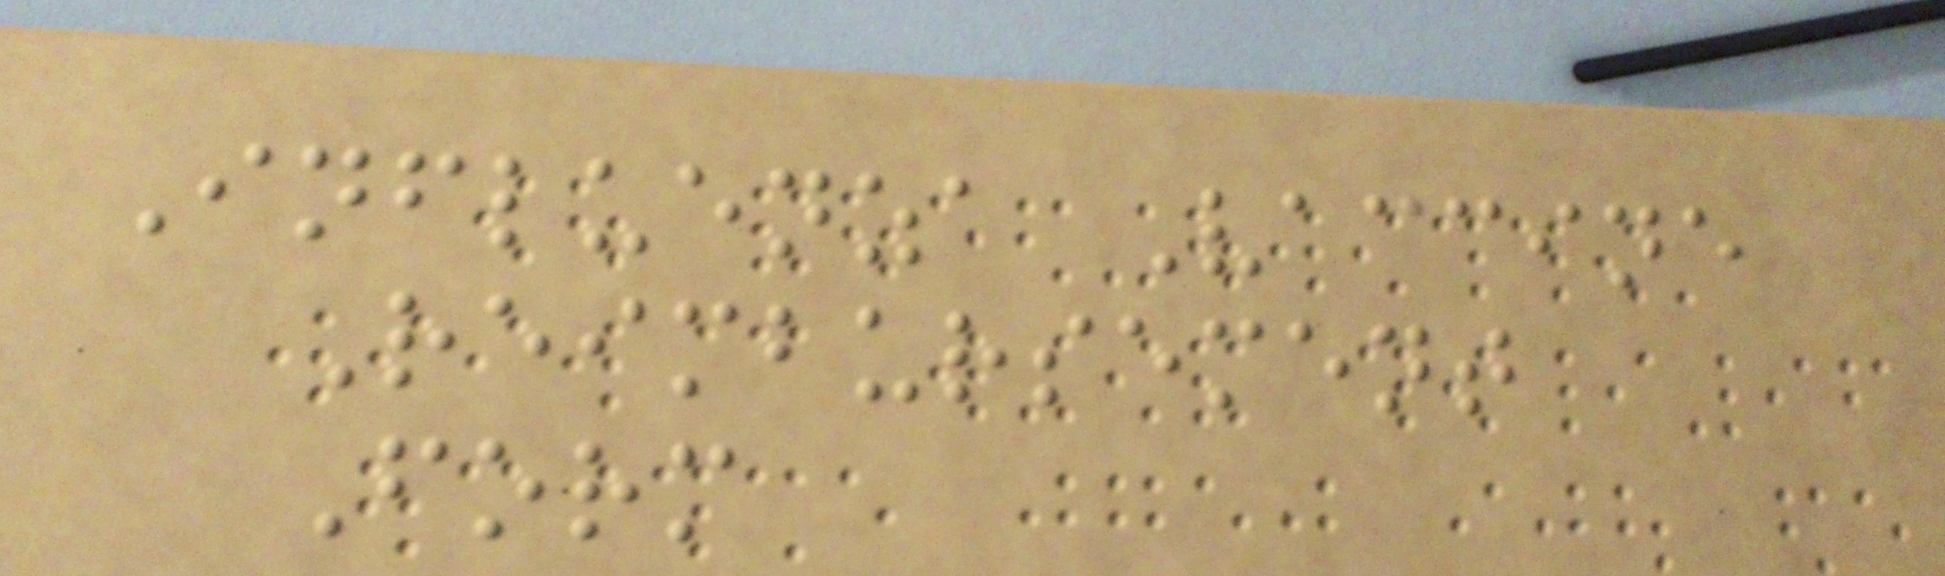Influenza Vaccine
Reimbursement
Form
